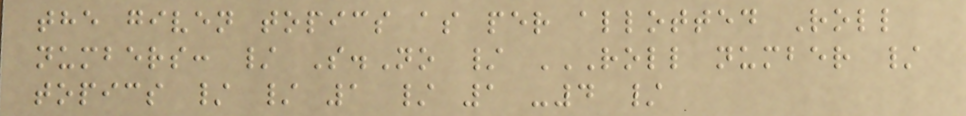the given topics as per allotted Roll
numbers: / S.No / ROLL NUMBER /
TOPICS / / 1 / 1 -4 /
